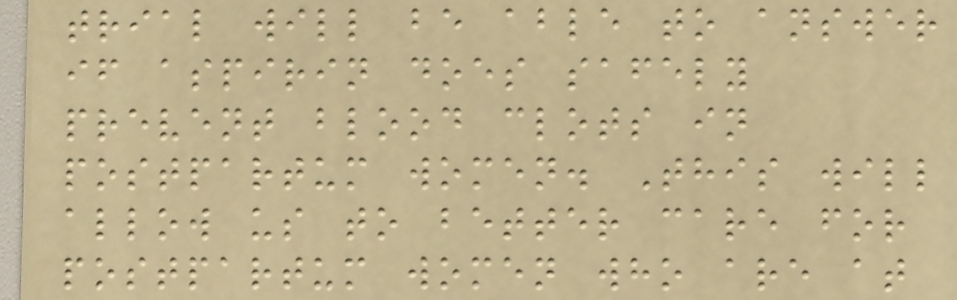trial will be able to answer
if aspirin does safely
prevent blood clots in
postpartum women. This will
allow us to better care for
postpartum women who are at
